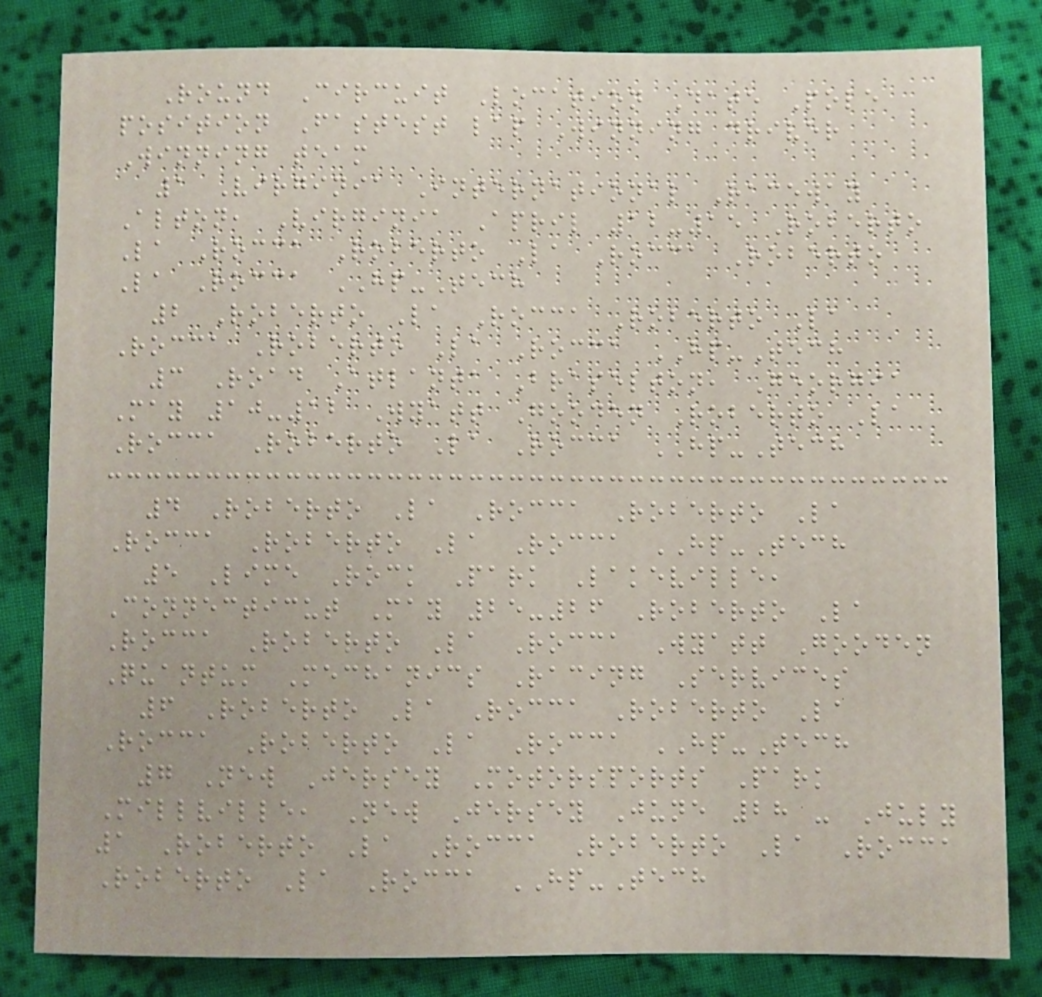Round Circuit Location Date Pole
position Fastest lap Winning driver
Winning team
1 Virginia International Raceway
Alton, Virginia April 12-15 Roberto
La Rocca Roberto La Rocca Roberto
La Rocca HP-Tech
2 Roberto La Rocca Roberto La
Rocca Roberto La Rocca HP-Tech
3 Road Atlanta Braselton, Georgia
May 10-12 Wyatt Gooden Roberto La
Rocca Roberto La Rocca HP-Tech
4 Roberto La Rocca Roberto La
Rocca Roberto La Rocca HP-Tech
5 Lime Rock Park Lakeville,
Connecticut May 25-26 Roberto La
Rocca Roberto La Rocca Wyatt Gooden
Quantum Mechanics Racing Services
6 Roberto La Rocca Roberto La
Rocca Roberto La Rocca HP-Tech
7 New Jersey Motorsports Park
Millville, New Jersey June 28 - July
1 Roberto La Rocca Roberto La Rocca
Roberto La Rocca HP-Tech
